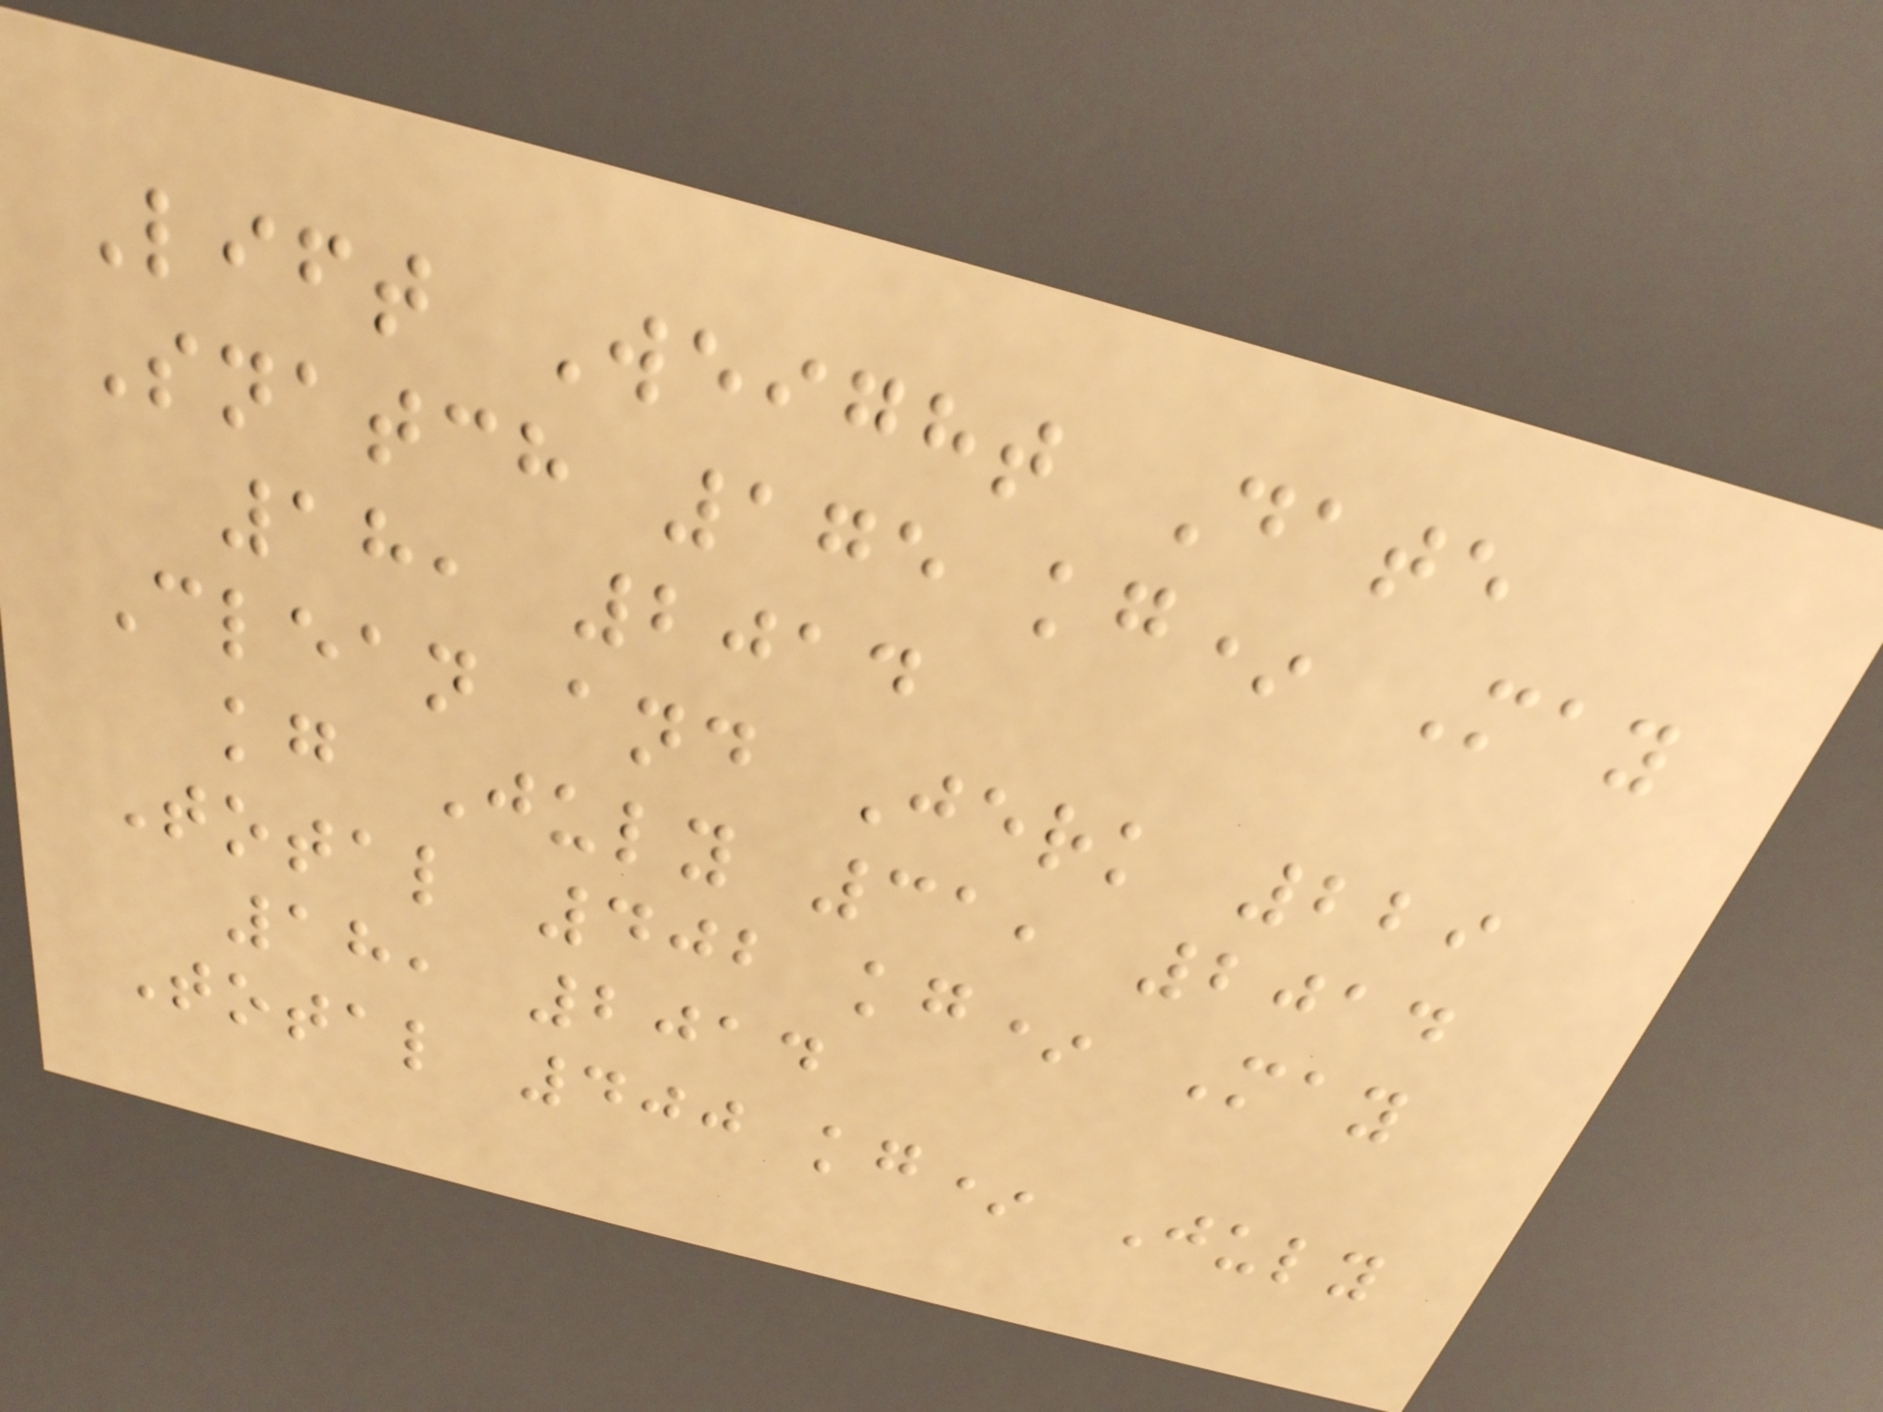Lift Weight Date
Snatch 175 kg* May
18, 2014
Clean and Jerk 229
kg July 31, 2014
Total 402 kg* May
18, 2014
Total 400 kg* July
